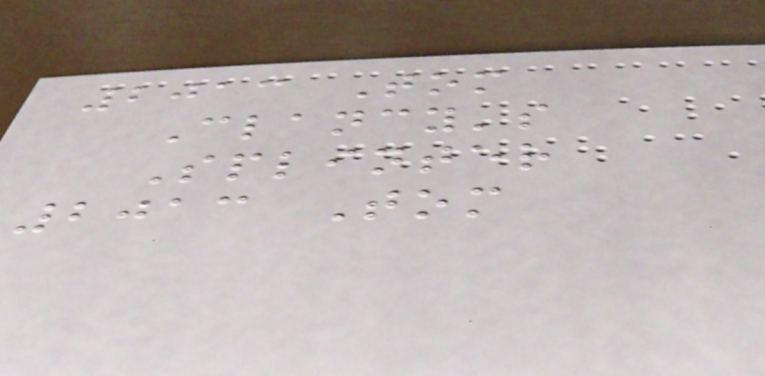2013 Tom
Clancy's
Splinter
2013 Tom
